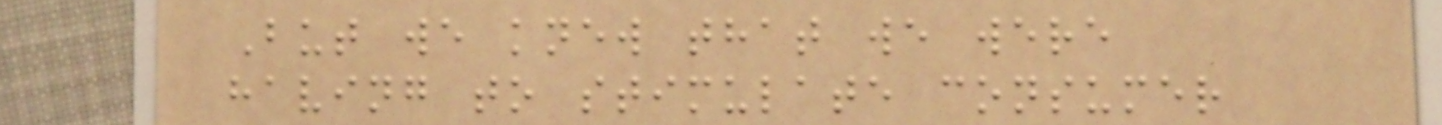But we knew that we were
having to stimulate consumer
